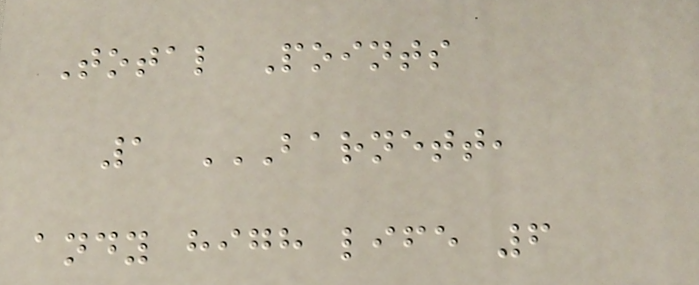Total Points
1 BARNETT,
ANDY HIGH LIFE 6
